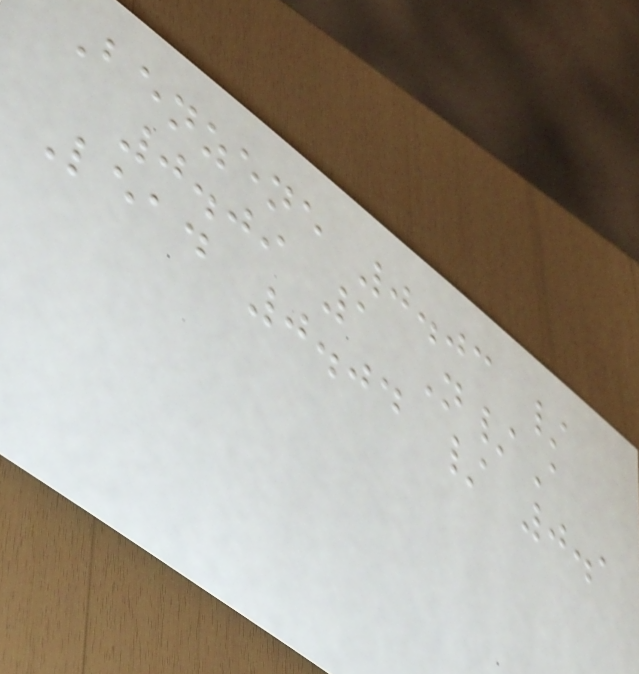Benzene 0.03 /
0.09 1 N/A
Lead 0.04 / 0.1
